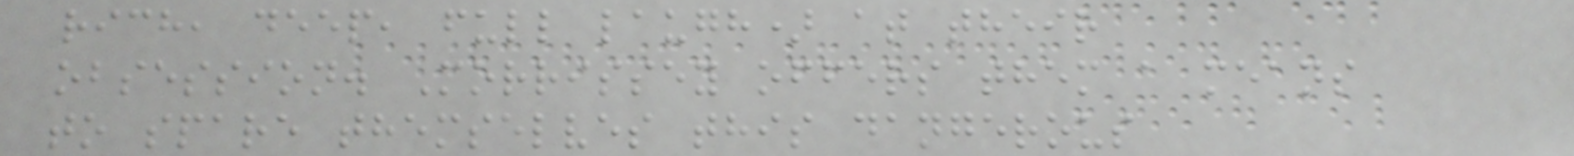rich, deep, full laugh) at their
obsession. Morrissey offers them a means
to spare themselves this dangerous
